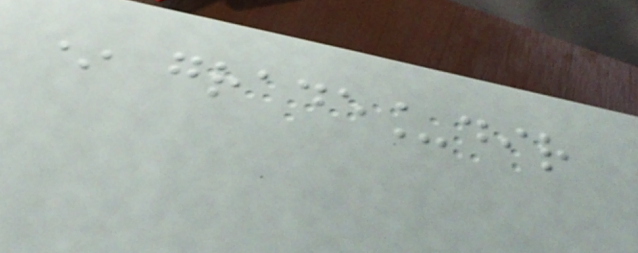* grade_dir
